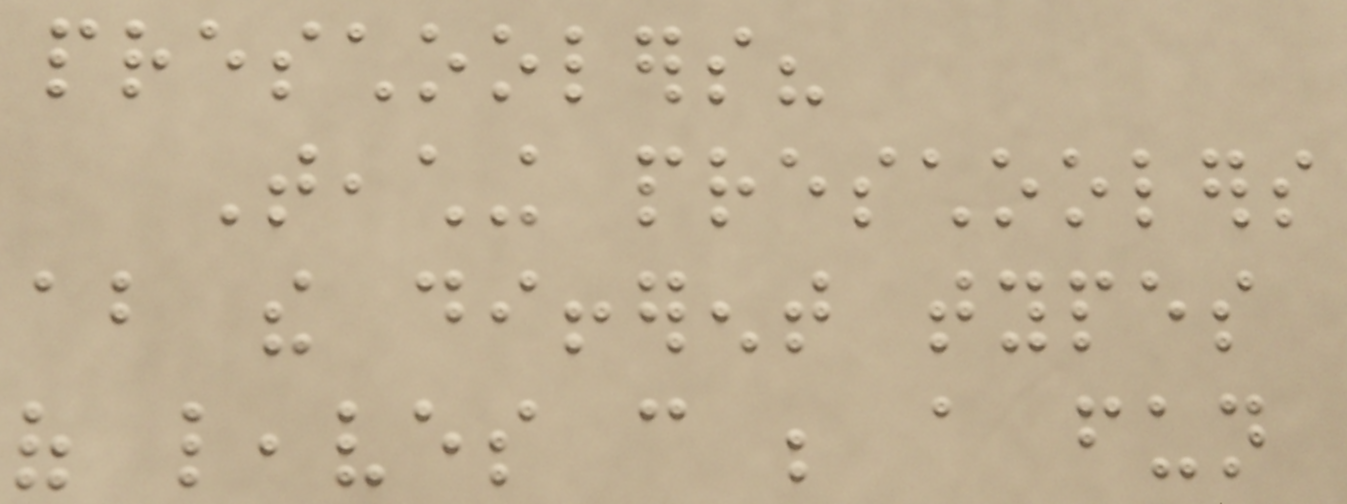preschoolers?
Teaching preschoolers
about the different types
of leaves can be a fun
